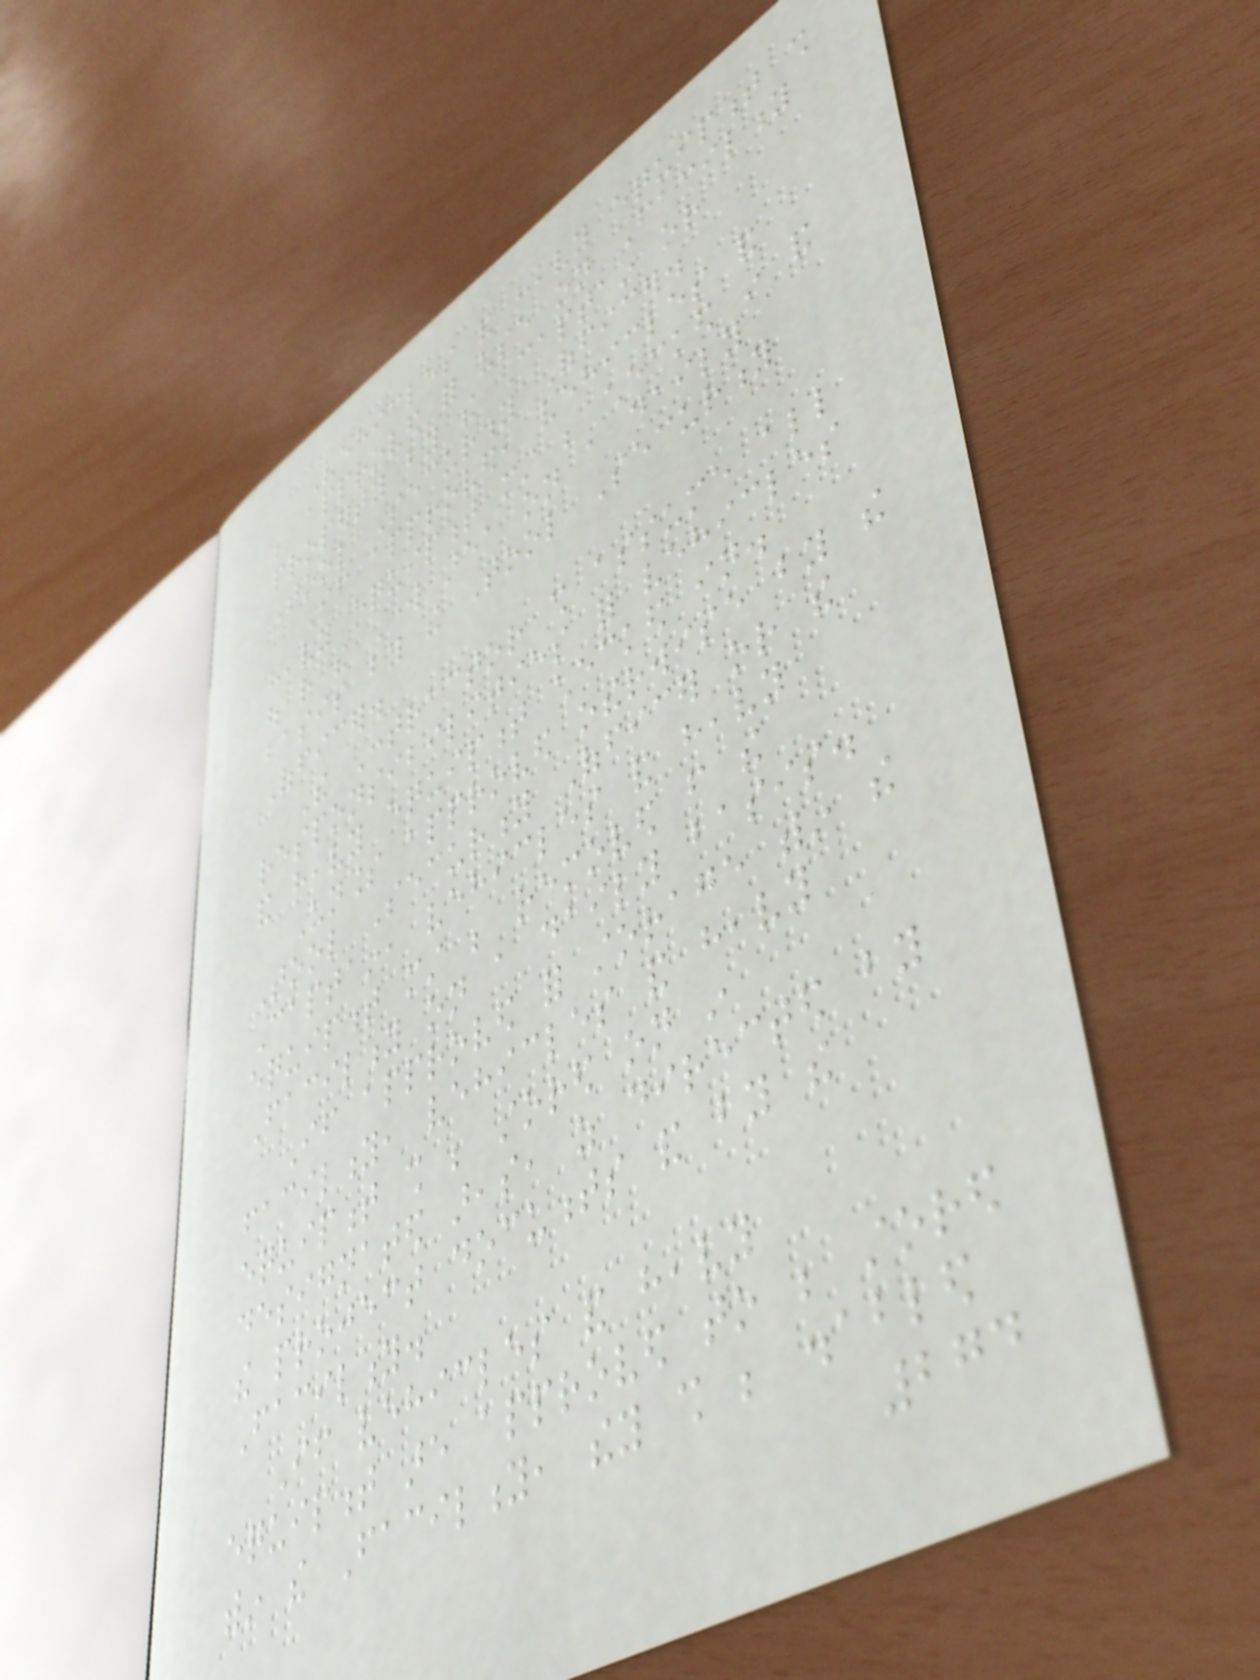Vehicles and heavy equipment shall
be approved for use on Facility
property by the Captain or
Tool Security Officer.
If approved, vehicles and
heavy equipment must be checked in and
out of the Work area on a daily
basis by the Tool Security
Officer.
The Contractor shall assume all
responsibilities for vehicles
and heavy equipment checked in.
Unless approved otherwise by the
Tool Security Officer or the
Captain, vehicles and heavy
equipment must be removed from the
Facility on a daily basis.
If approved for storage within the
facility, vehicles and heavy
equipment shall be stored on in
designated areas, as directed by
the project documents and by the
Facility.
If vehicles and heavy
equipment are approved to be stored
within the Facility, they shall be disabled
274
